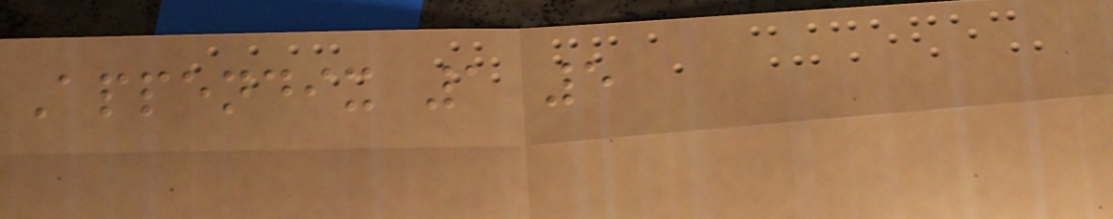Appendix 1 5
